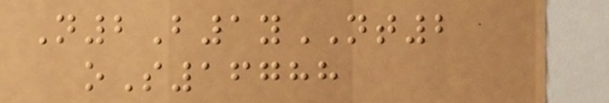N2B1yNT2
oS16788
